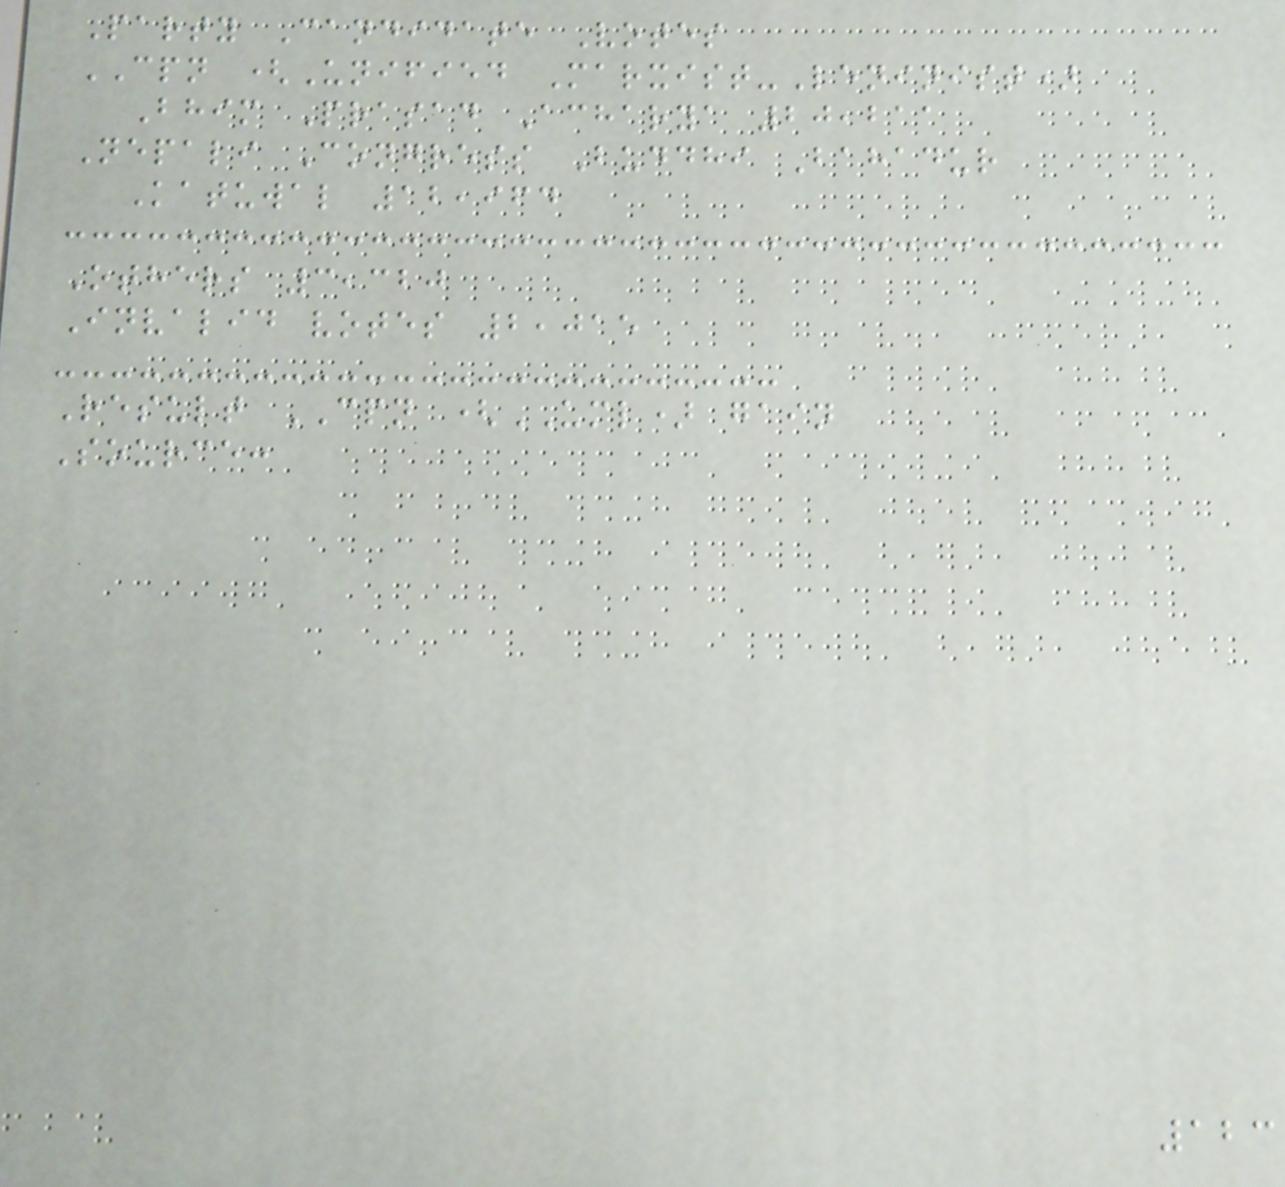Party Candidate Votes
CPN (Unified Marxist-Leninist)
Bhim Prasad Acharya 20,211
Nepali Congress Buddhi Bahadur
Katuwal 12,964
Others 3,320
Invalid votes 2,015
Result CPN (UML) gain
Source:
123
